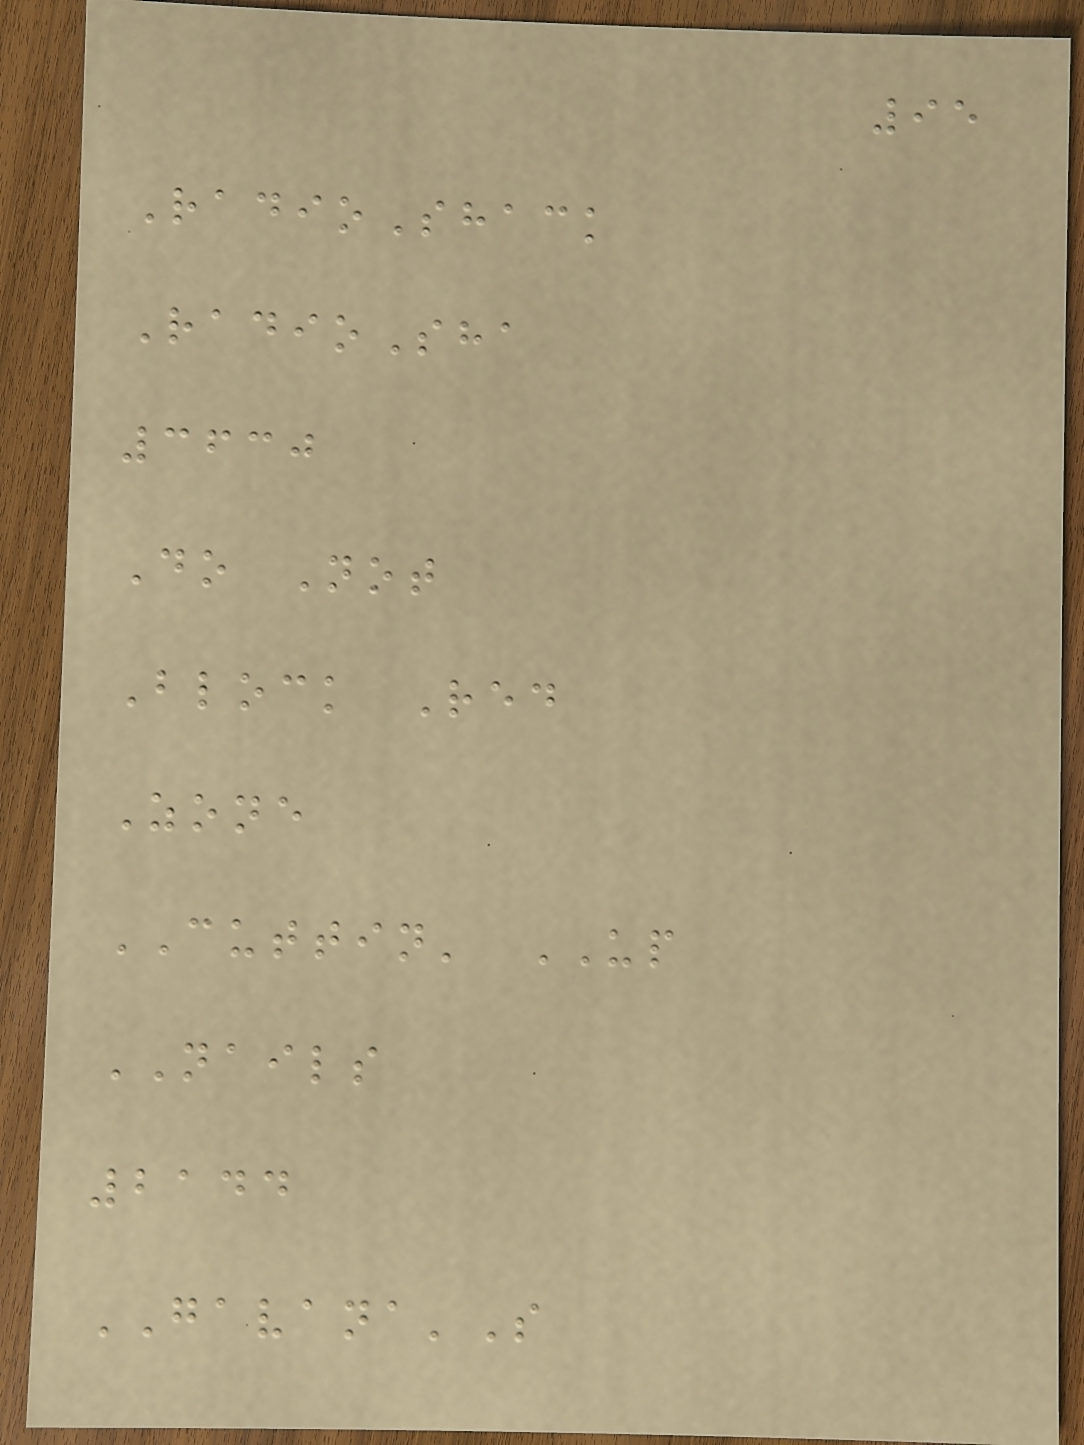95
RadioShack
RadioSha
3630
Do Not
Block Red
Zone
CUTTIN' UP
NAILS
2144
GAVANA'S
